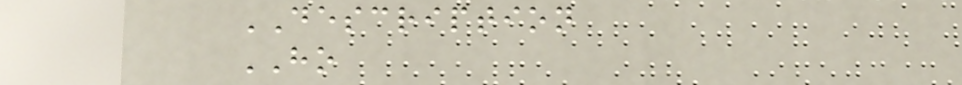DESCRIPTION
HO
